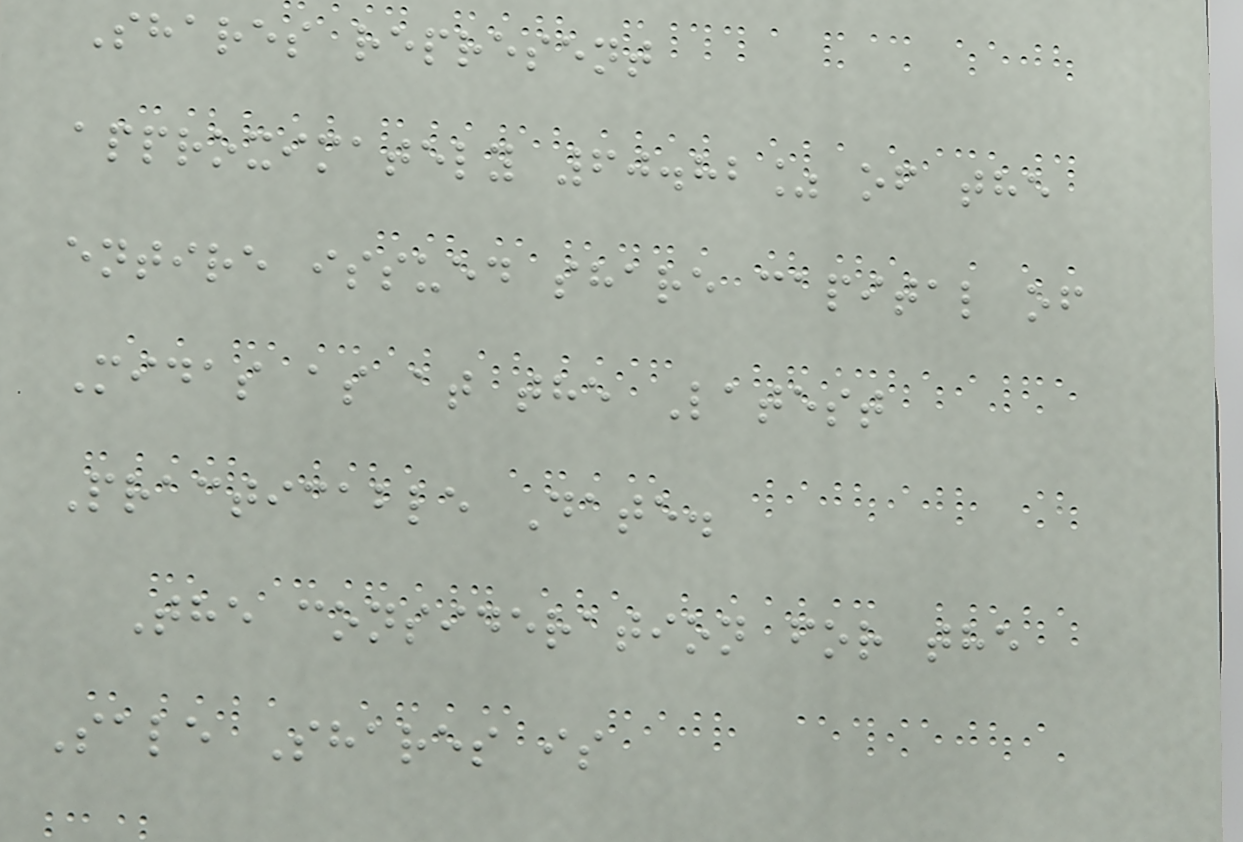Shares represent
approximately 60.82% of the
entire issued share capital of
Midas as at the Latest
Practicable Date.
The consideration for the
Sale Shares is
